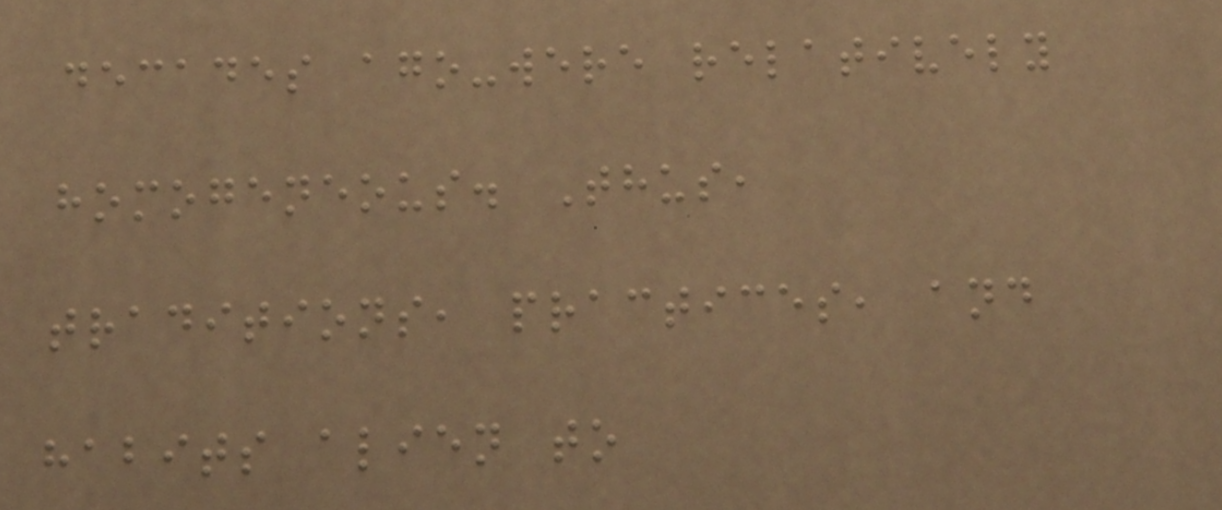decades ago-were relatively
homogeneous. Thus,
traditions, practices, and
habits alien to
